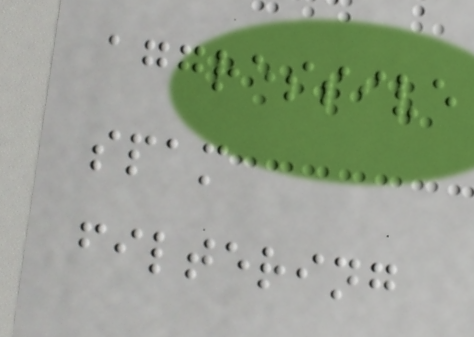aggressive
spam
filtering
